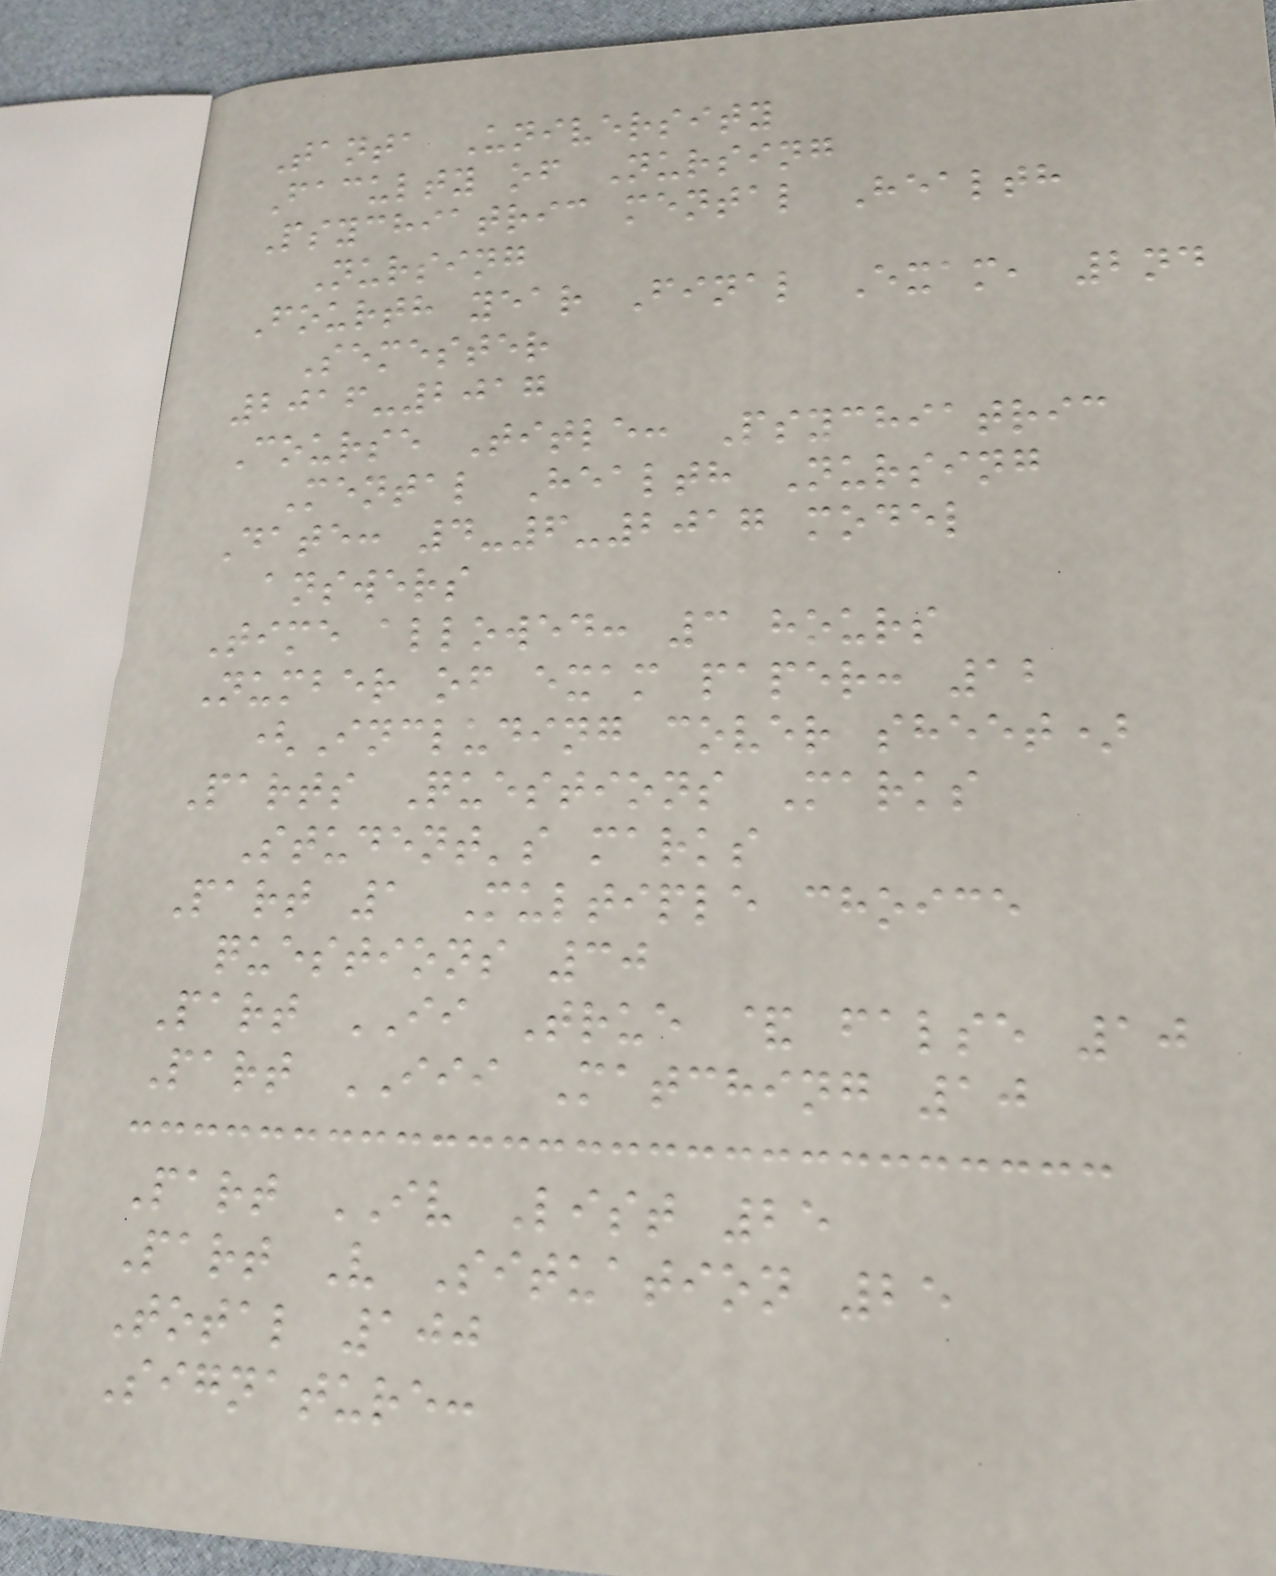Tanta University
Faculty of Nursing
Psychiatric mental Health
Nursing
Fourth year Final Exam, 2nd
Semester
2016-2017
Course Title: Psychiatric
Mental Health Nursing
Date: 4-6-2017 model
answers
Time allowed: 3 hours
Number of exam paper: 12
(Including cover sheet)
Parts Questions Marks
Student's marks
Part 1 Multiple choice
questions 30
Part II True & false 10
Part III Matching 10
Part IV List 25
Part V Situation 25
Total 100
Signature:
